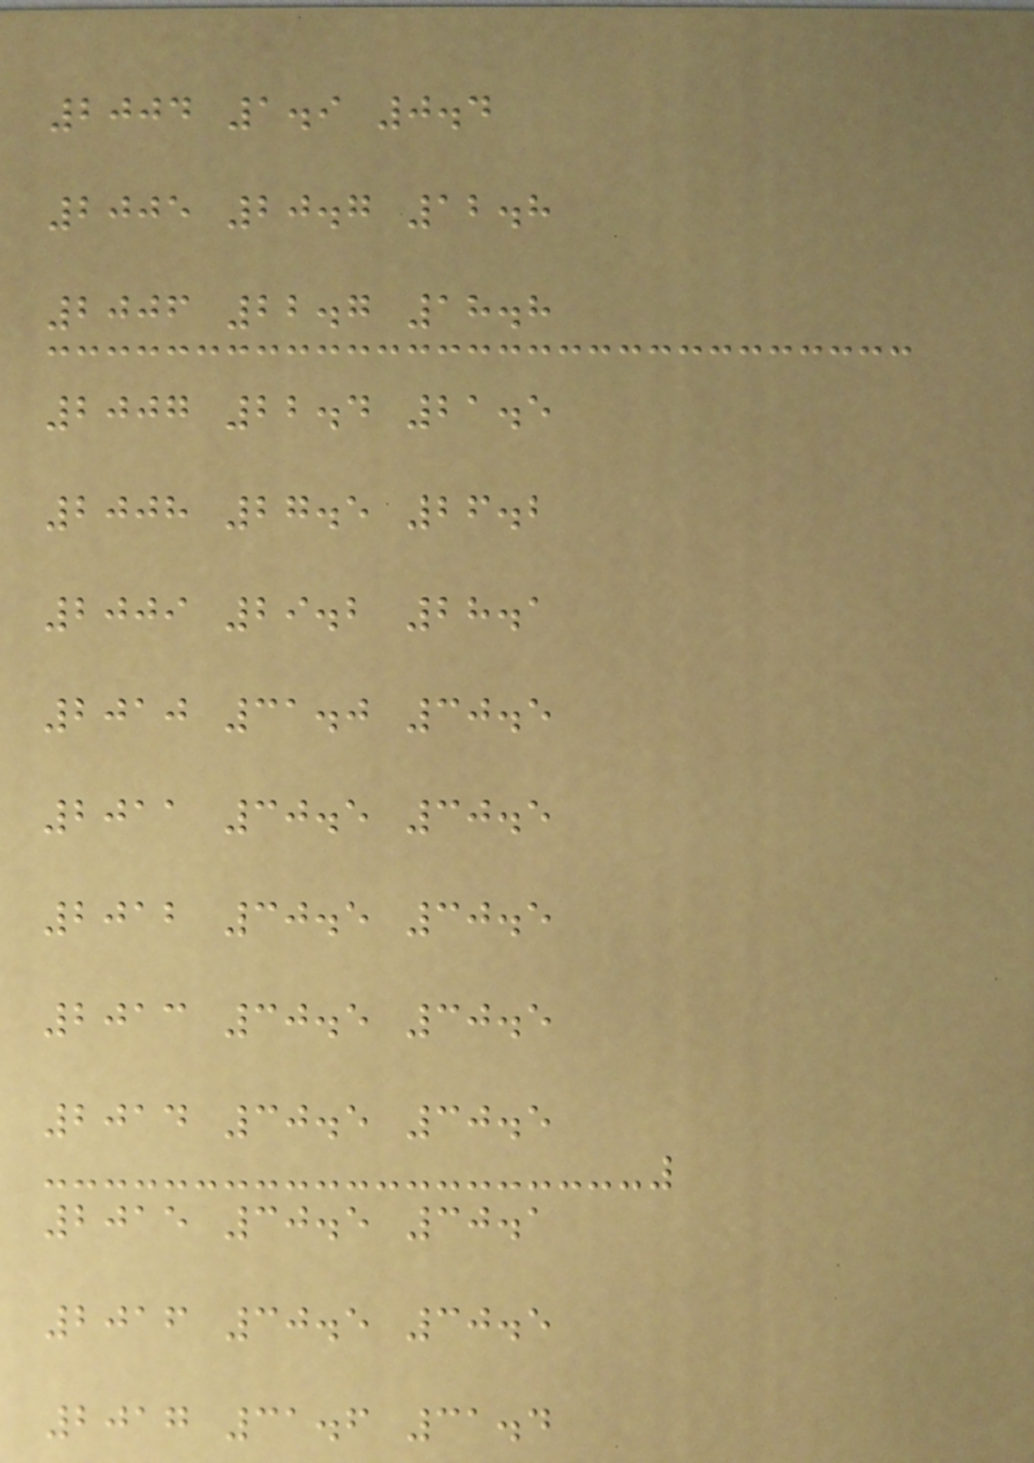2004 1.9 0.4
2005 20.7 12.8
2006 22.7 18.8
2007 22.4 21.5
2008 27.5 26.2
2009 29.2 28.1
2010 31.0 30.5
2011 30.5 30.5
2012 30.5 30.5
2013 30.5 30.5
2014 30.5 30.5
2015 30.5 30.1
2016 30.5 30.5
2017 31.6 31.4
